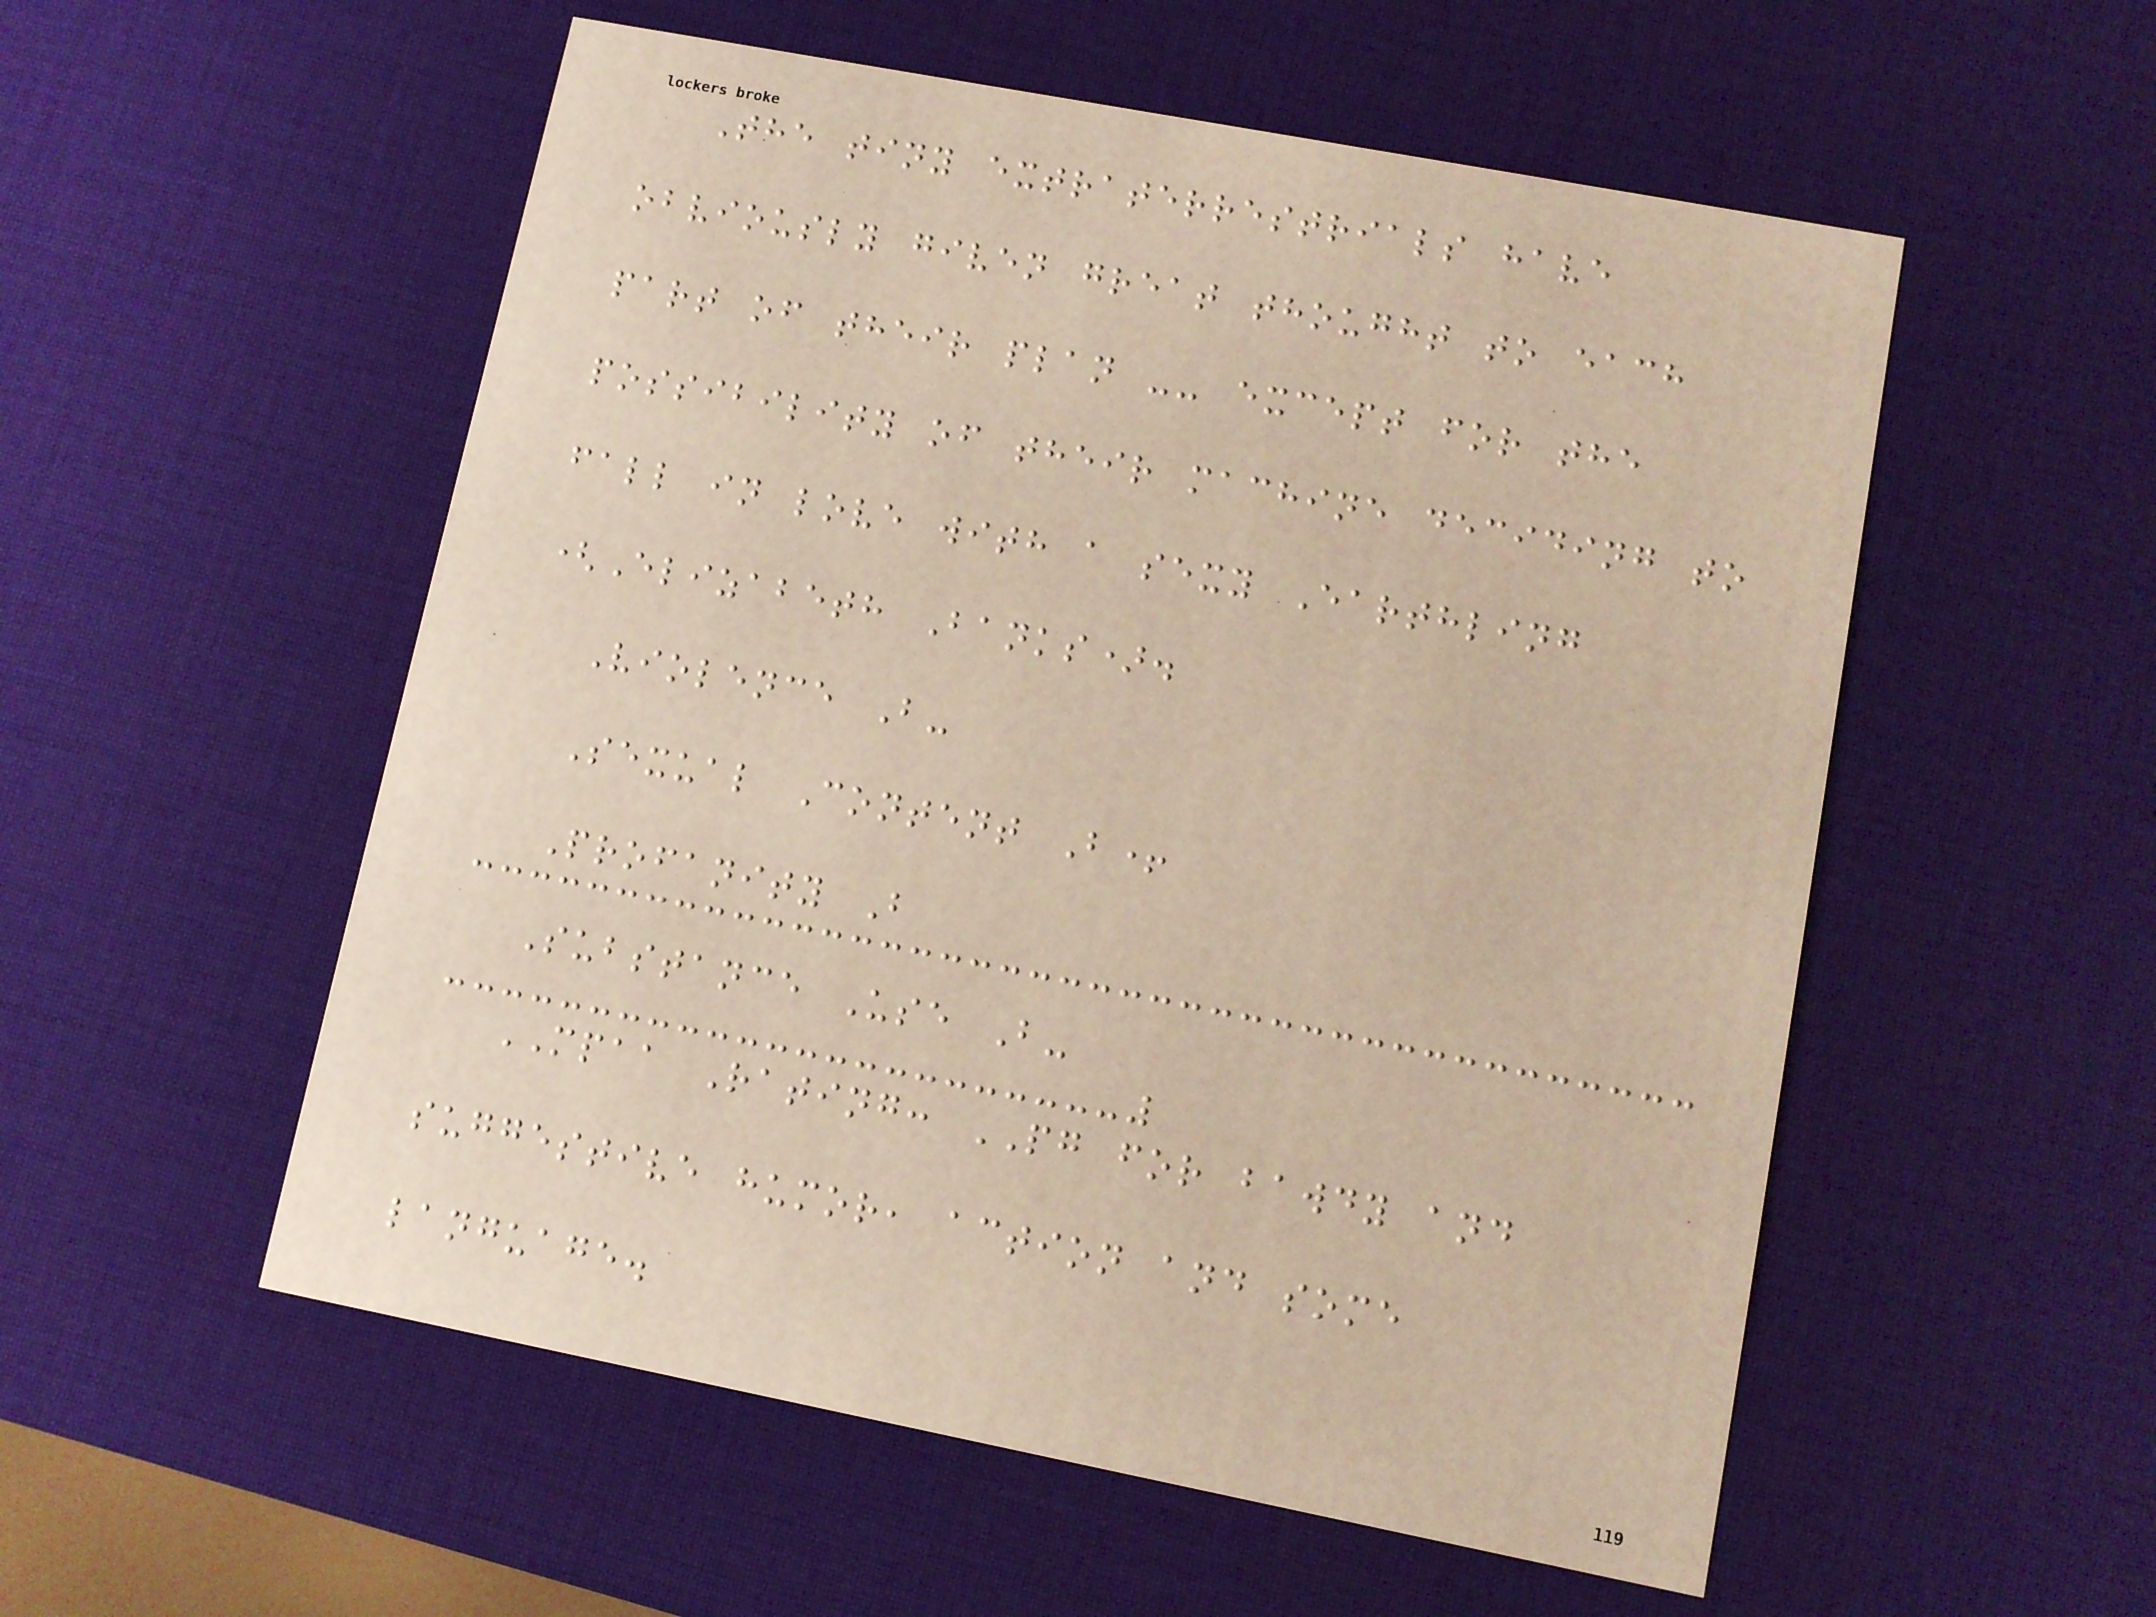The tiny extraterrestrials have
obviously given great thought to each
part of their plan -- except for the
possibility of their machine deciding to
fall in love with a sexy Earthling
(Elizabeth Banks).
Violence B-
Sexual Content B+
Profanity B
Substance Use B-
MPAA Rating: PG for bawdy and
suggestive humor, action and some
language.
